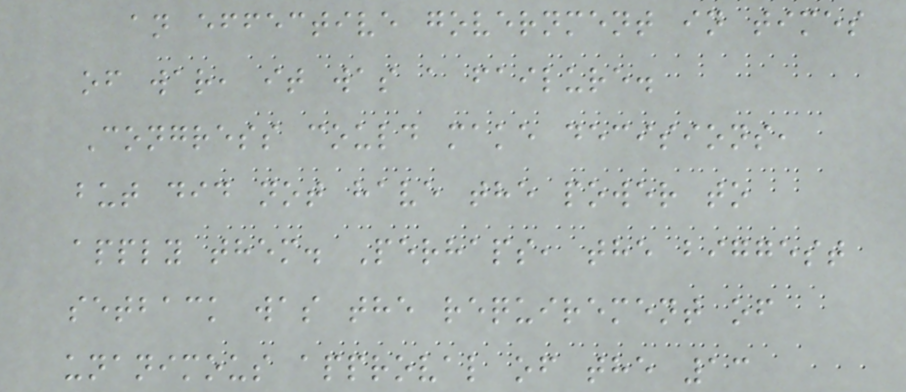an effective government in times
of war, it was a failure.
Congress could make decisions,
but did not have the power to
apply them. Perhaps, the biggest
setback was the requirement of
unanimous approval of the 13
